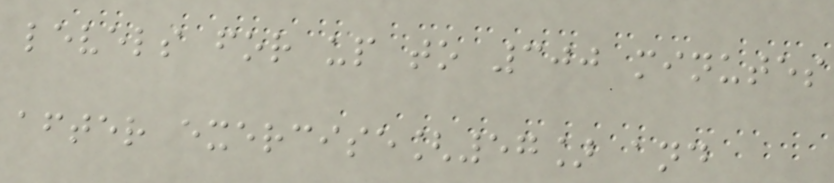levels for up to 300 minutes
after exercise[57] and
